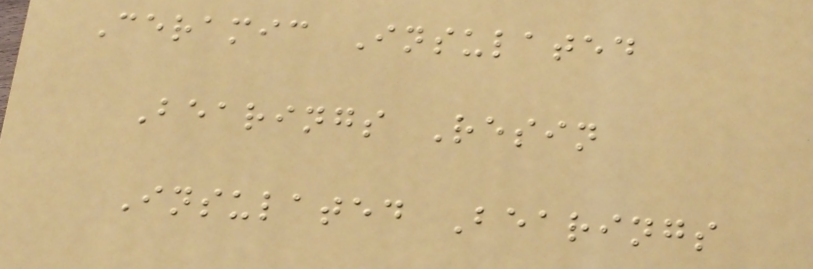Ceramic Insulated
Bearings Resin
Insulated Bearings
